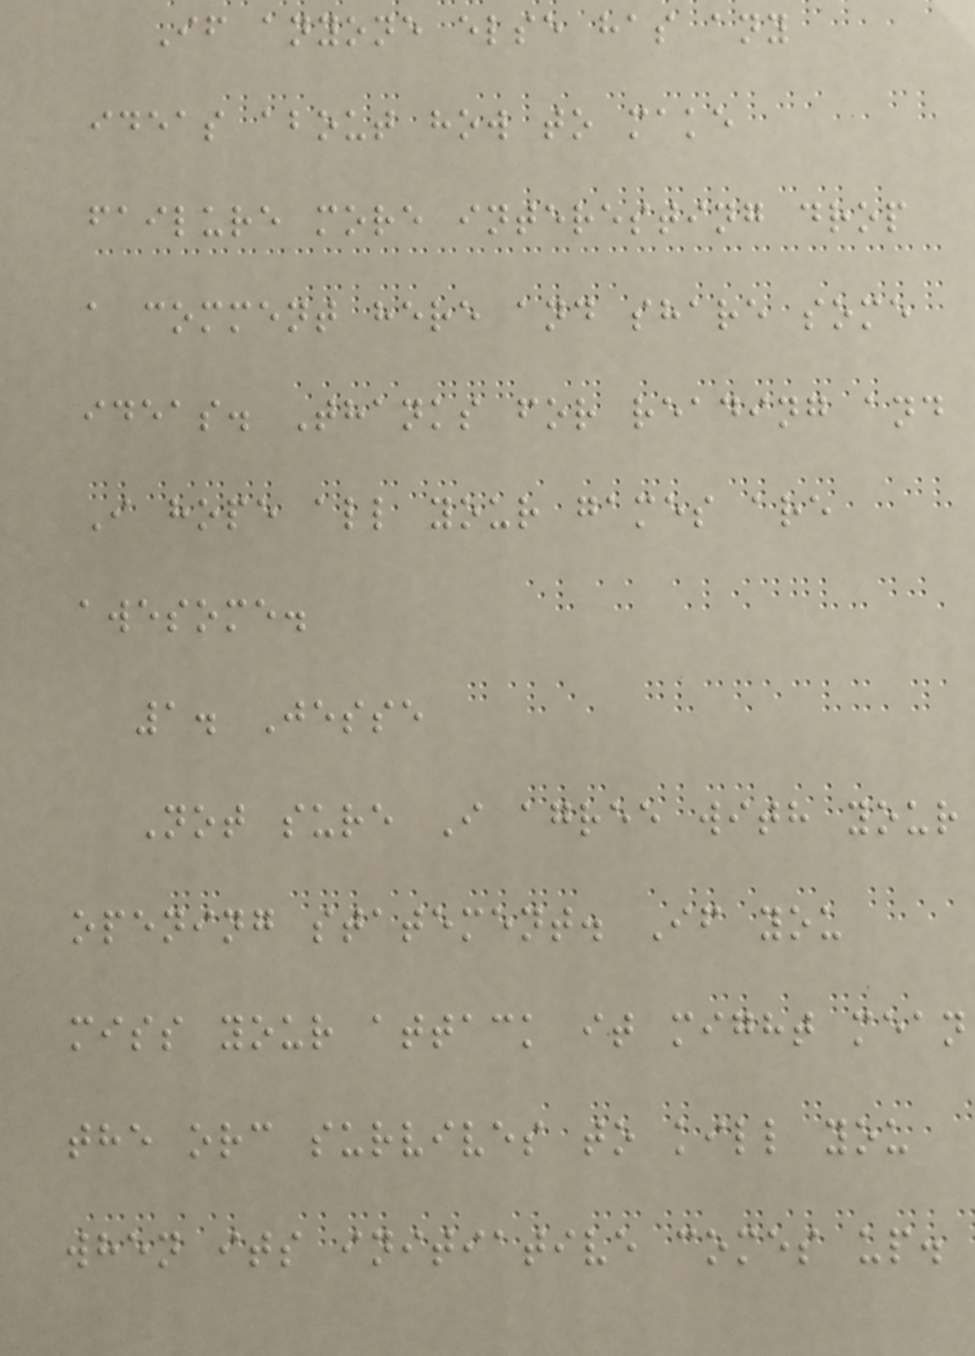If anyone else has any
ideas about how to make
failure more interesting drop
a comment here and share some
ideas. Thanks for reading and
I hope all your games are
awesome.
1. Jesse
Not sure I agree with your
opening statement. If you
miss your attack it might mean
the orc survives to kill you
when its initiative comes up.
